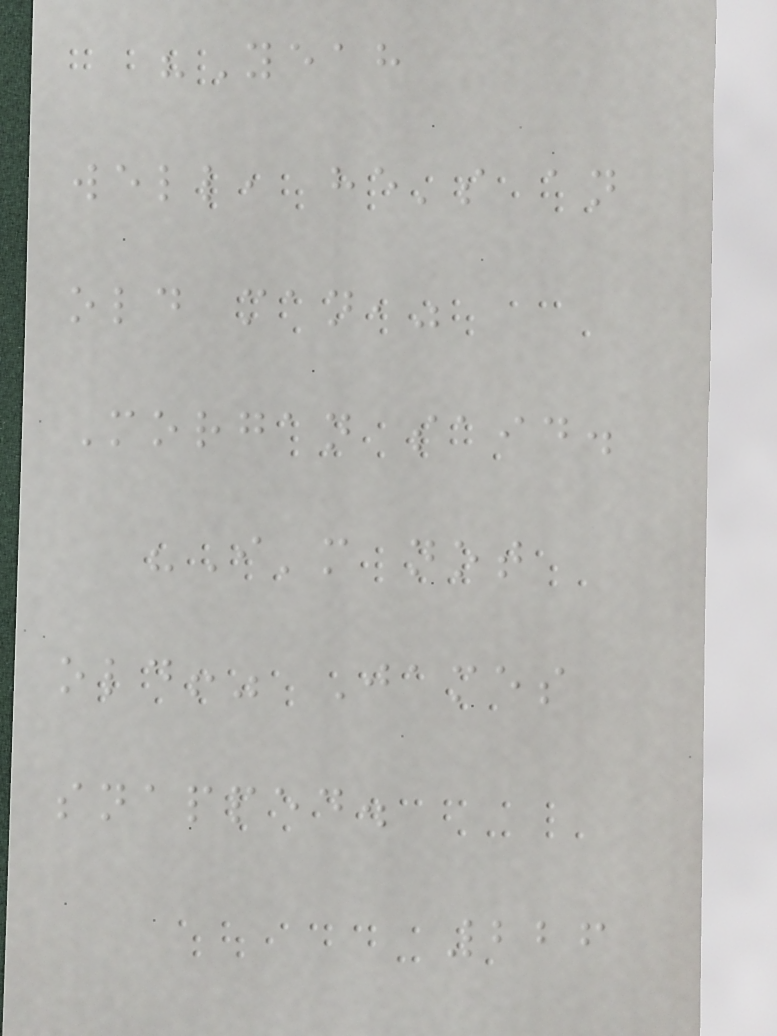"Yeah
well, he's an
old man,"
Morgan said.
"I'm not
old!" James
snapped.
226
